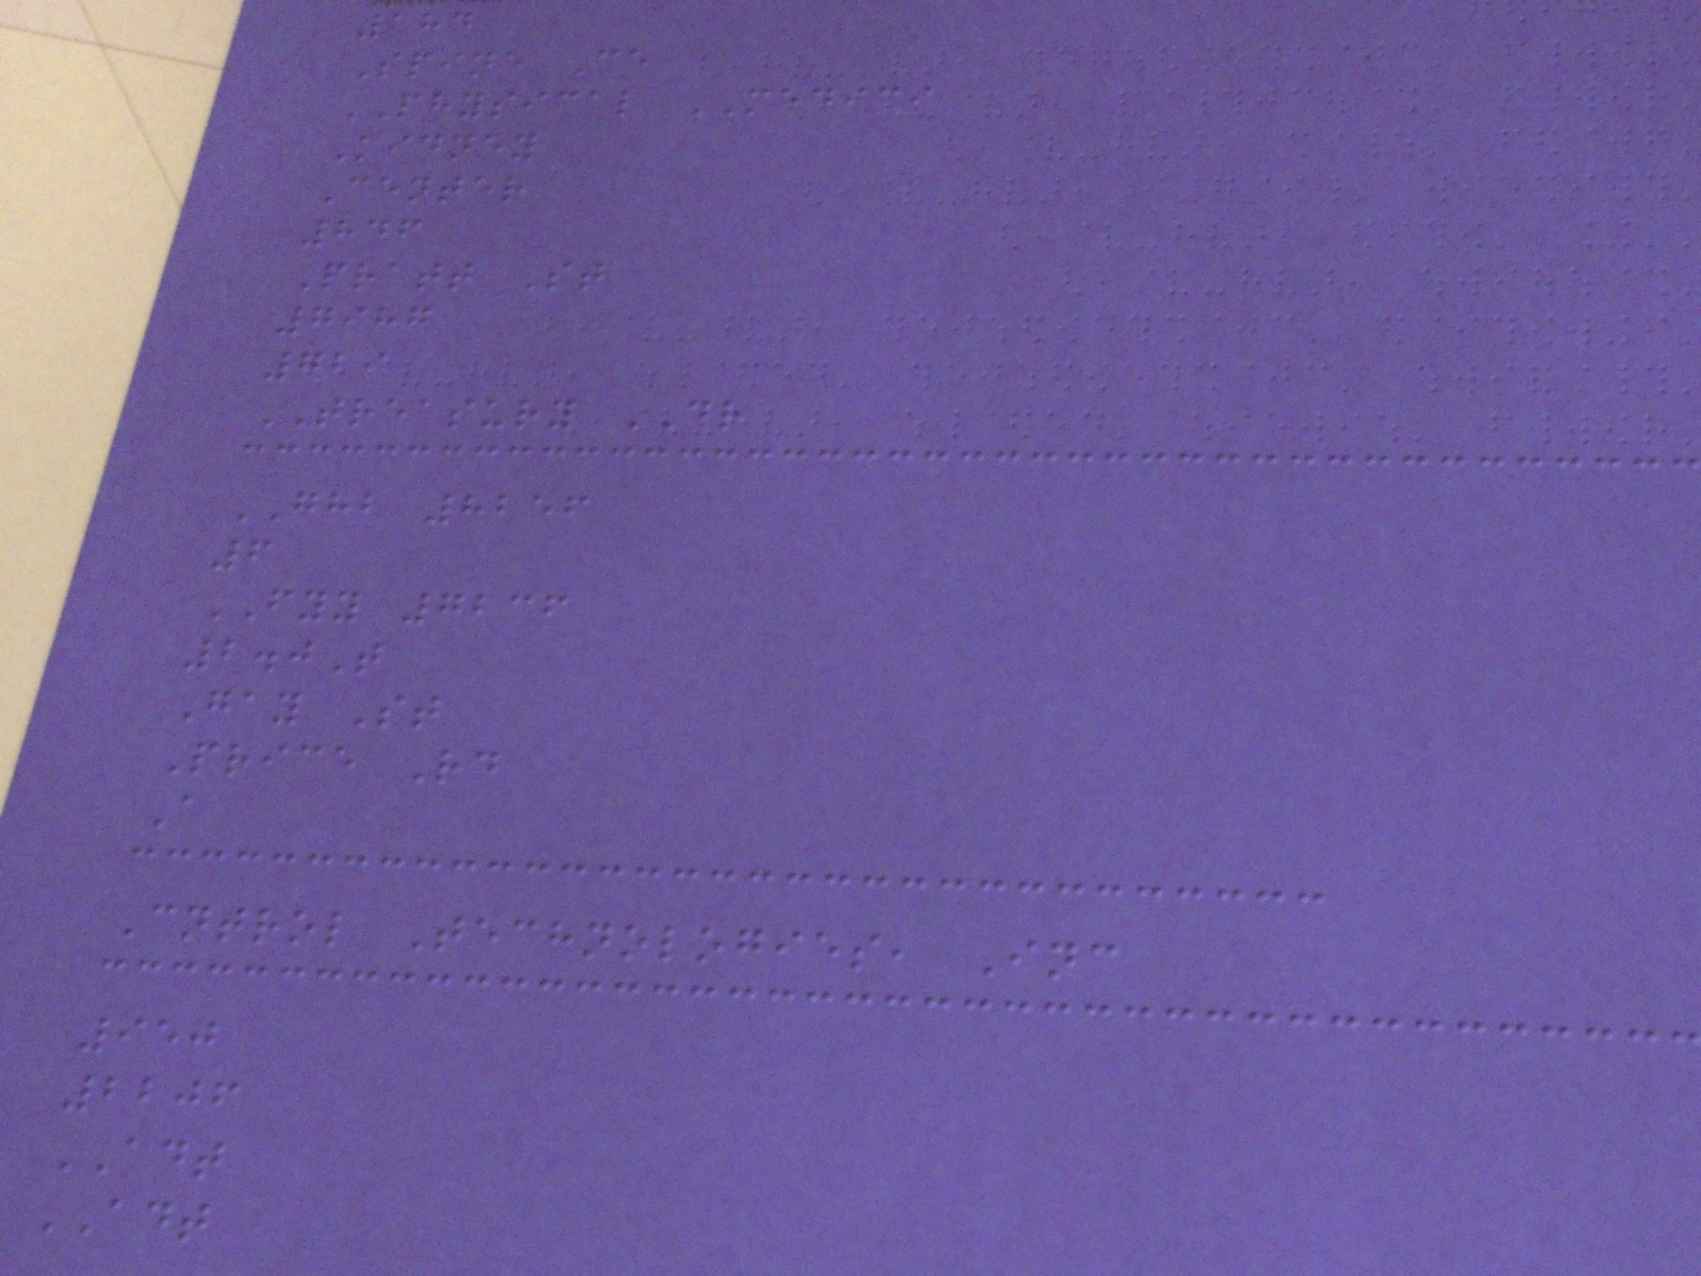184
Spine Ce
PHYSICAL MEDICI
Kidney
Center
846
Pratt St
7987
729
TREASURY DR
GHB 8256
6
FYY 7236
2.0T
Gay St
Price Rd
A
Cntrol Technologies, Inc
950
2206
ADT
ADT
